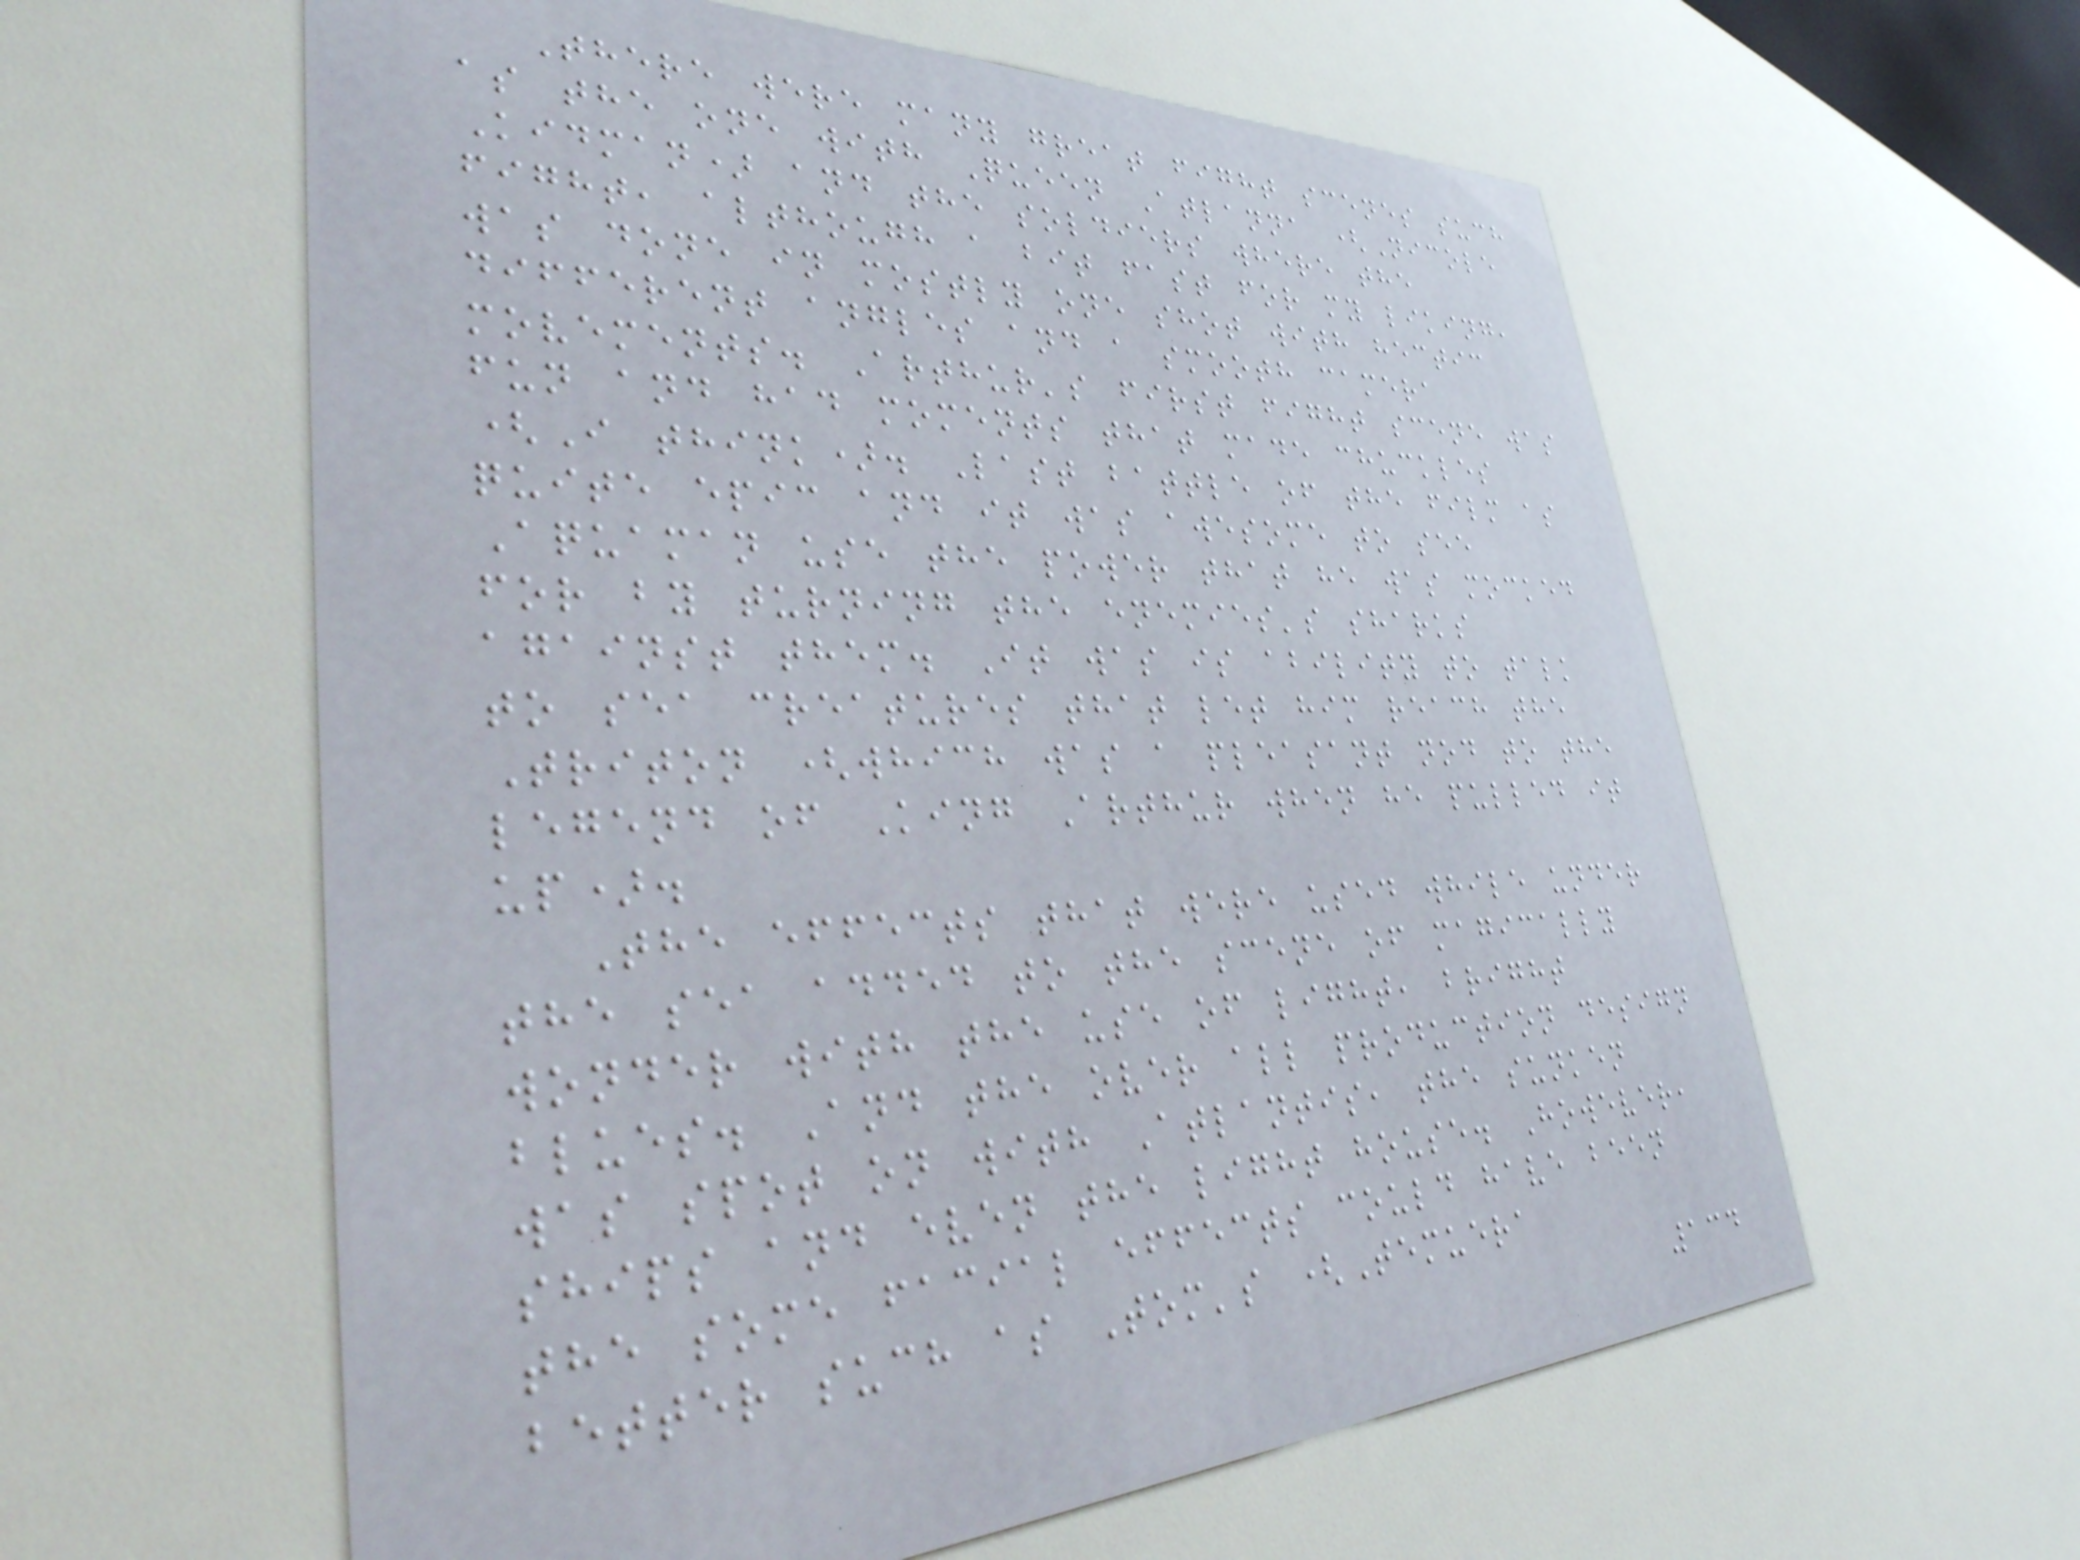There were many great fight scenes such
as the one with Queen Atlanna (Nicole
Kidman) and the soldiers where the
fight, although a bit fast for my liking,
was done in mostly one shot with hectic
different angles and a smooth camera
movements. Arthur's first fight scene was
fun and had moments that made chuckles
(I think). Last battle of the film as
quite epic and it was awesome to see
Aquaman use the power that he was mocked
for by turning the enemies's sharks
against them. It was is ability to talk
to sea creatures that let him reach the
Triton (which was a pleasant nod to the
legend of King Arthur when he pulled it
up).
The effects that were used while under
the sea added to the scene of magically
wonder with the use of light, bright
blues. And the over all production design
was spot on with Atlantis, the sunken
ships and even the light house. However,
the some facial effects could have been
better such as Tom's (Temuera
134
